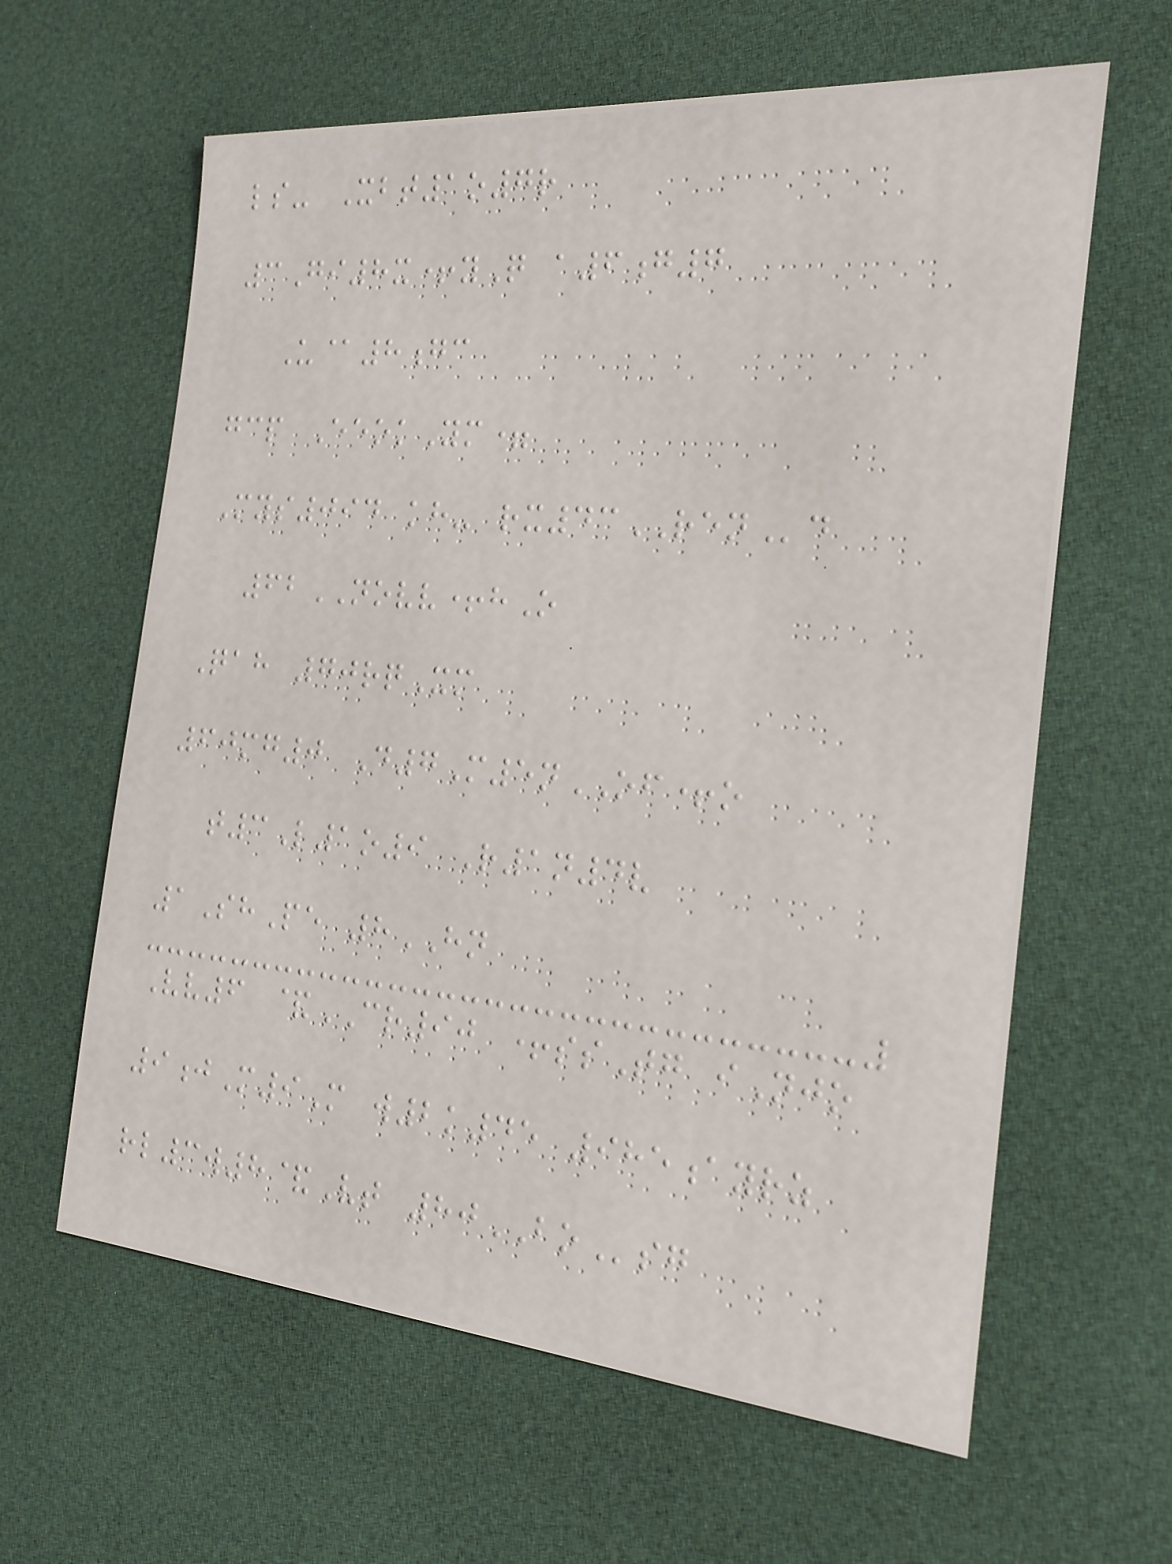ls- Xbt1o7r
3Gi8x+yQ a6g7
U@8gc
gcp EeokYm=
Mys094 kh- rx43RENd
62NOVV+hO
Qah 70rqXm
60mg0 D7M5nOF+o
t3L1o9 R1n4v
1ShPe 8HN
Vv6 &CR90 +ssTg iNjo
9jM9M w2k45 985ayrz
rl3w8&Vt 80BOsg
